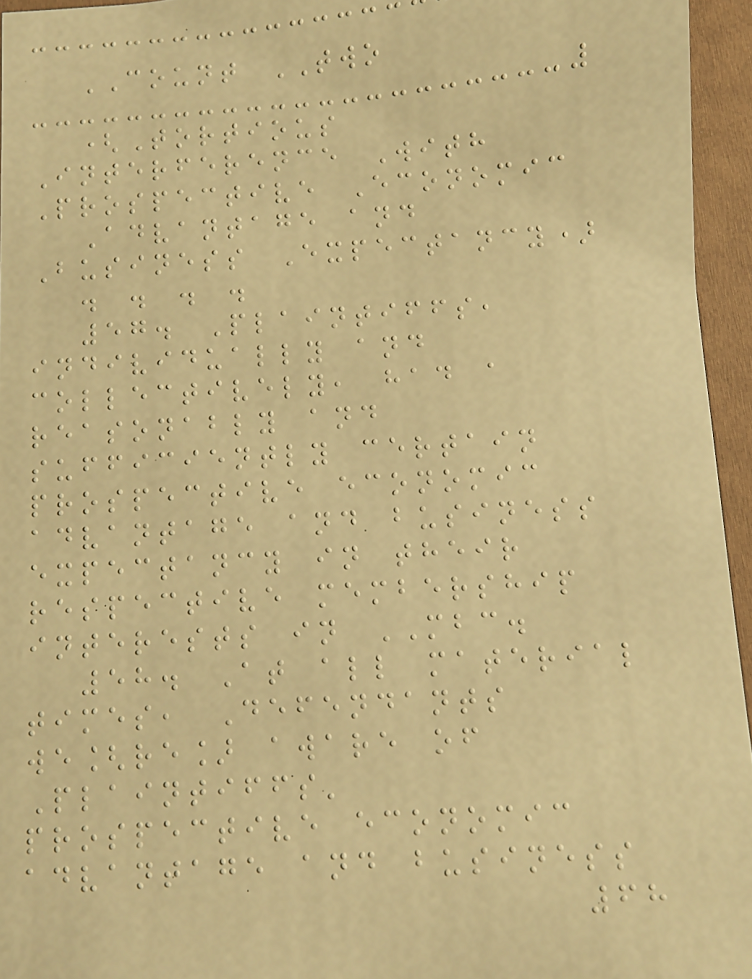COUNT TWO
(Tortious
Interference With
Prospective Economic
Advantage and
Business Expectancy)
. . . .
57. Plaintiffs,
individually and
collectively, had a
reasonably and
sufficiently certain
prospective economic
advantage and business
expectancy in their
respective membership
interests in MBC.
58. At all material
times, Defendants
we[re] aware of
Plaintiffs'
prospective economic
advantage and business
68
